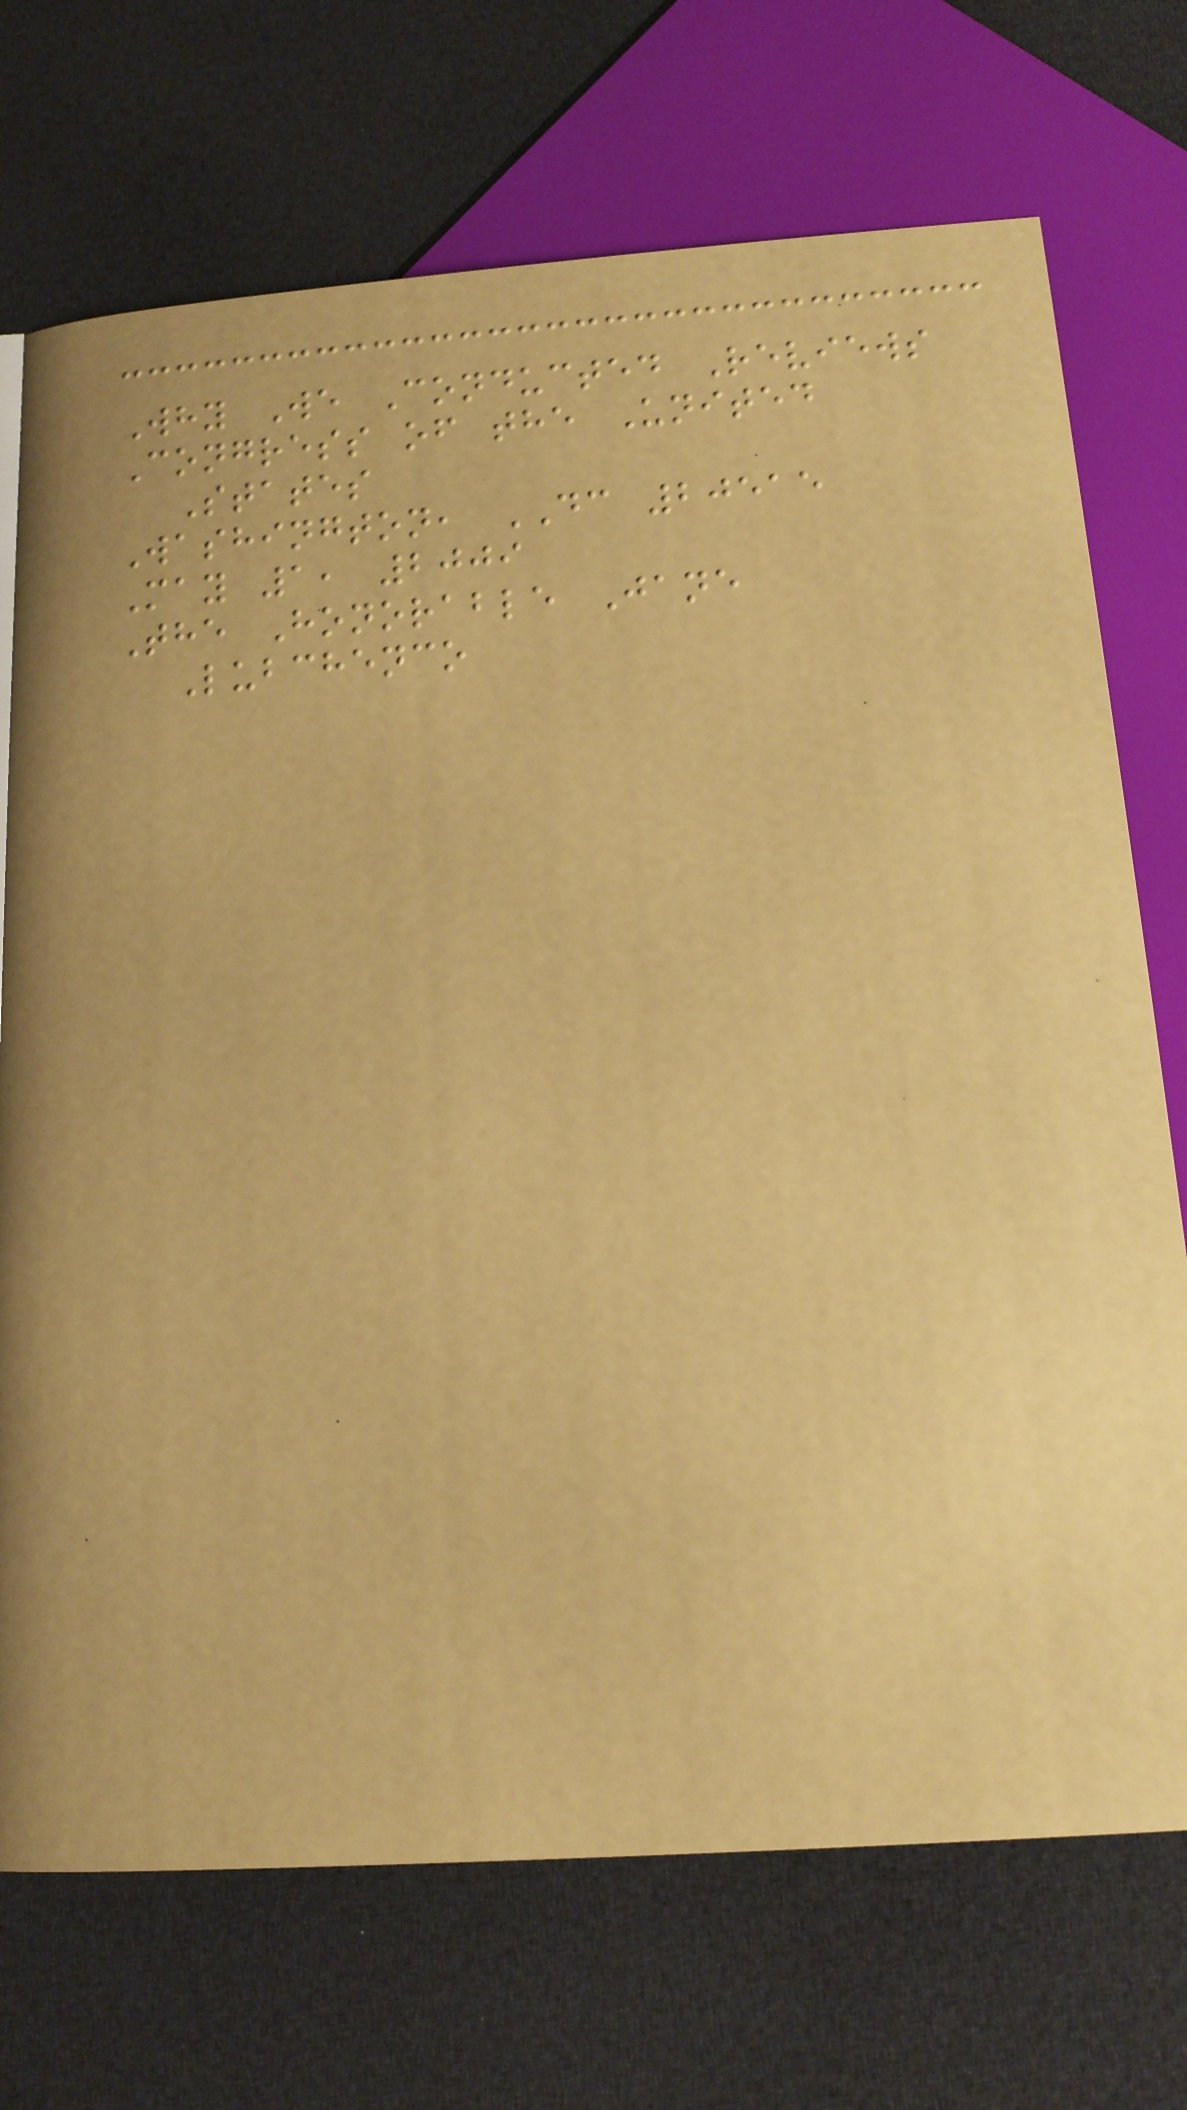Why We Conducted Reviews
Congress of the United
States
Washington, DC 20515
May 1, 2009
The Honorable Jane
Lubchenco
